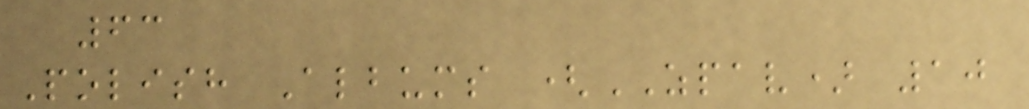63
Polish Albums (ZPAV) 10
